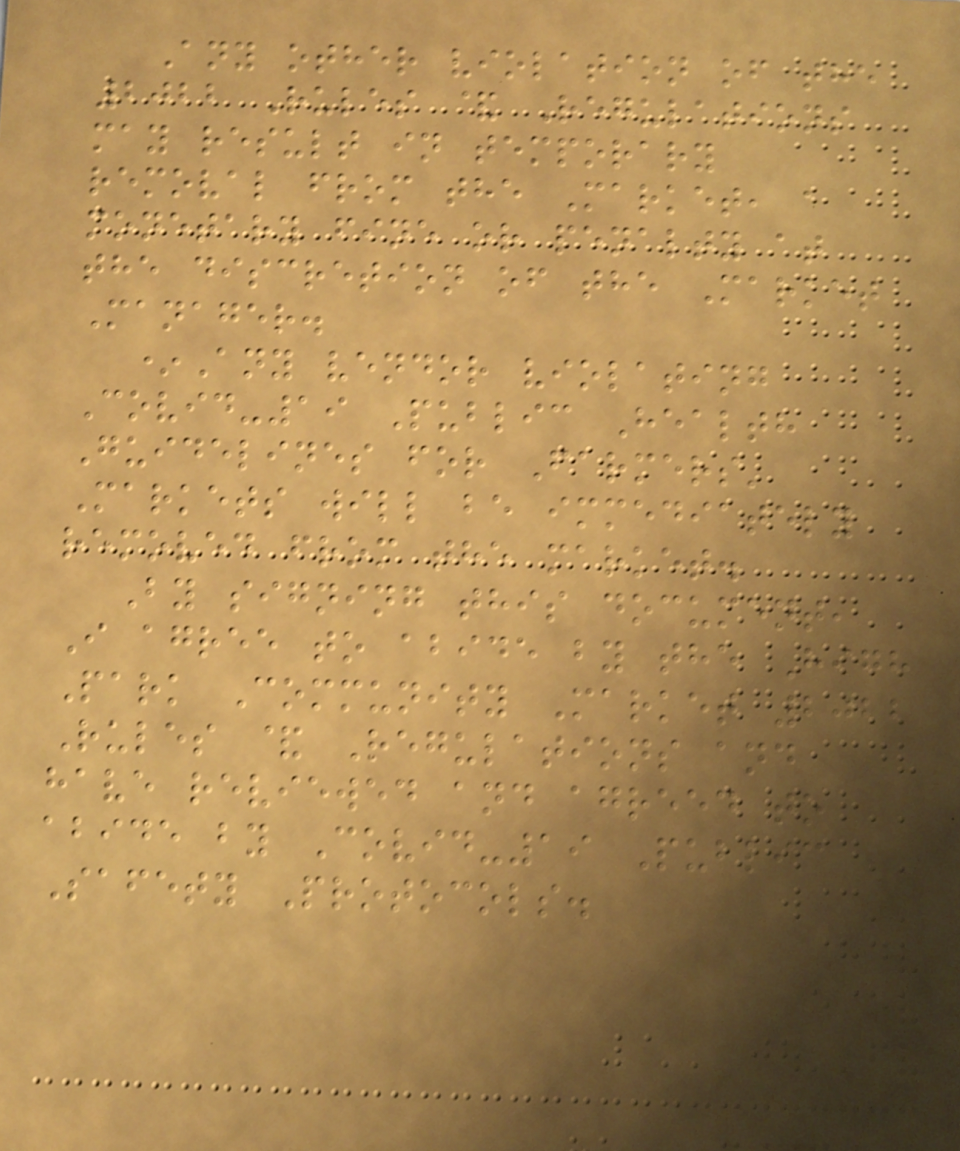Any other violation of the
2022 Rules & Regulations
may result in temporary
removal from the Market, a
monetary fine or penalty at
the discretion of the Market
Manager.
*Any vendor violating
Covid-19 Public Health
Guidelines for Farmers'
Markets will be immediately
removed from the market.
By signing this document,
I agree to abide by the High
Park Community Market 2022
Rules & Regulations and
have reviewed and agreed to
abide by Covid-19 Public
Safety Protocols.
